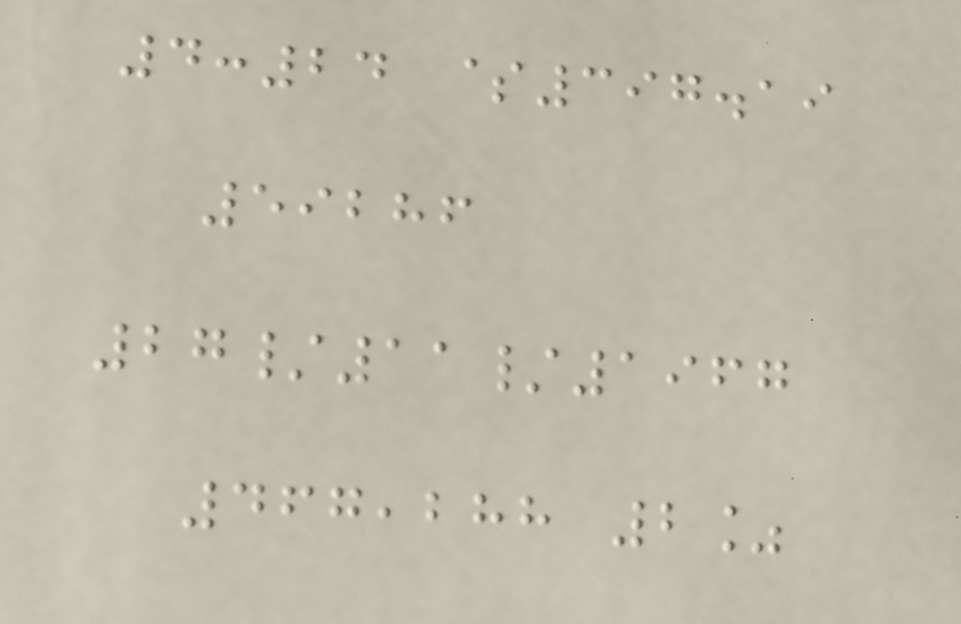4:24 $397.19
59286
27/11/1967
467,288 2%
